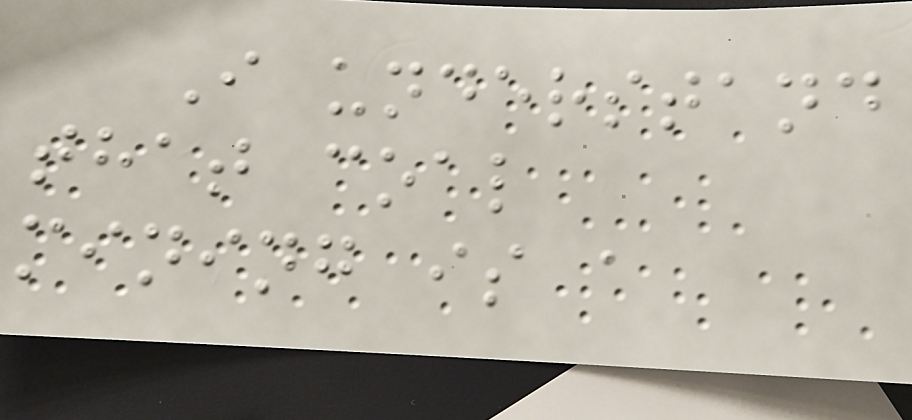I understand
that coal
mining is a
